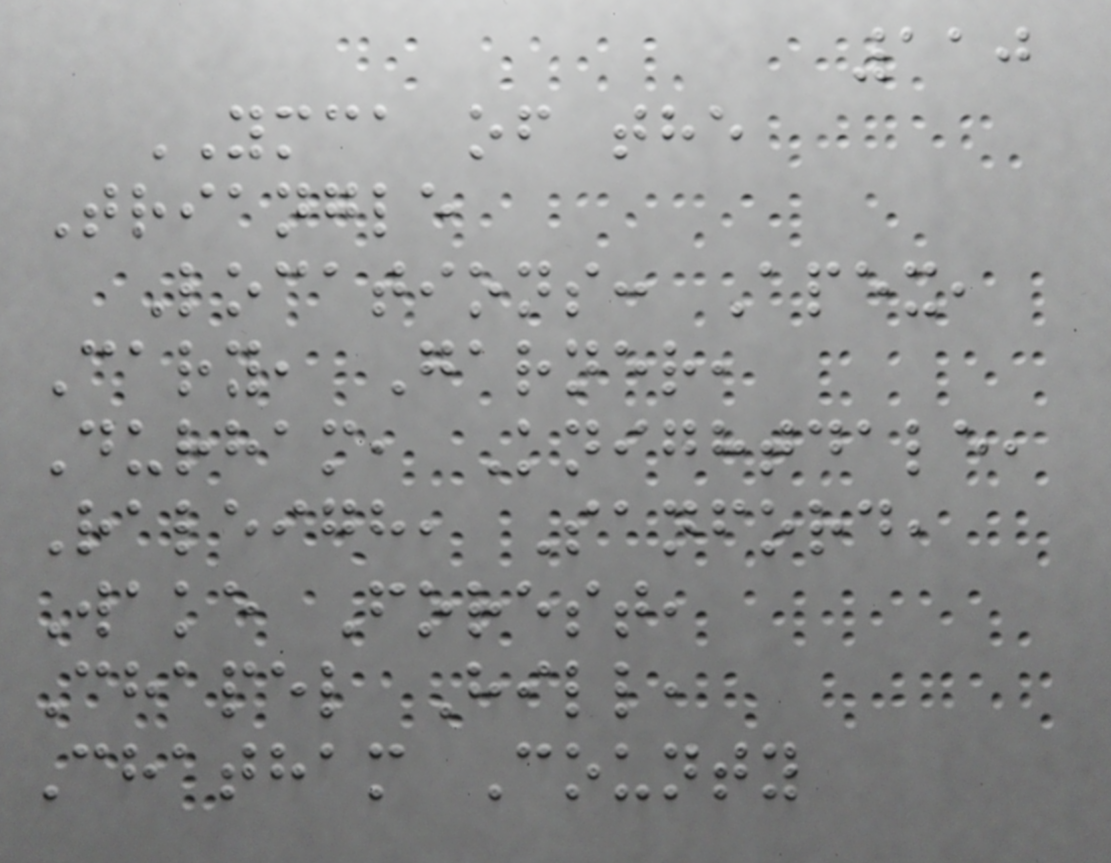110
YMCA of the
Triangle
Locations: Apex,
Cary, Garner,
Durham, Knightdale,
Raleigh, Sanford,
Wake Forest,
Chapel Hill,
Chatham County
